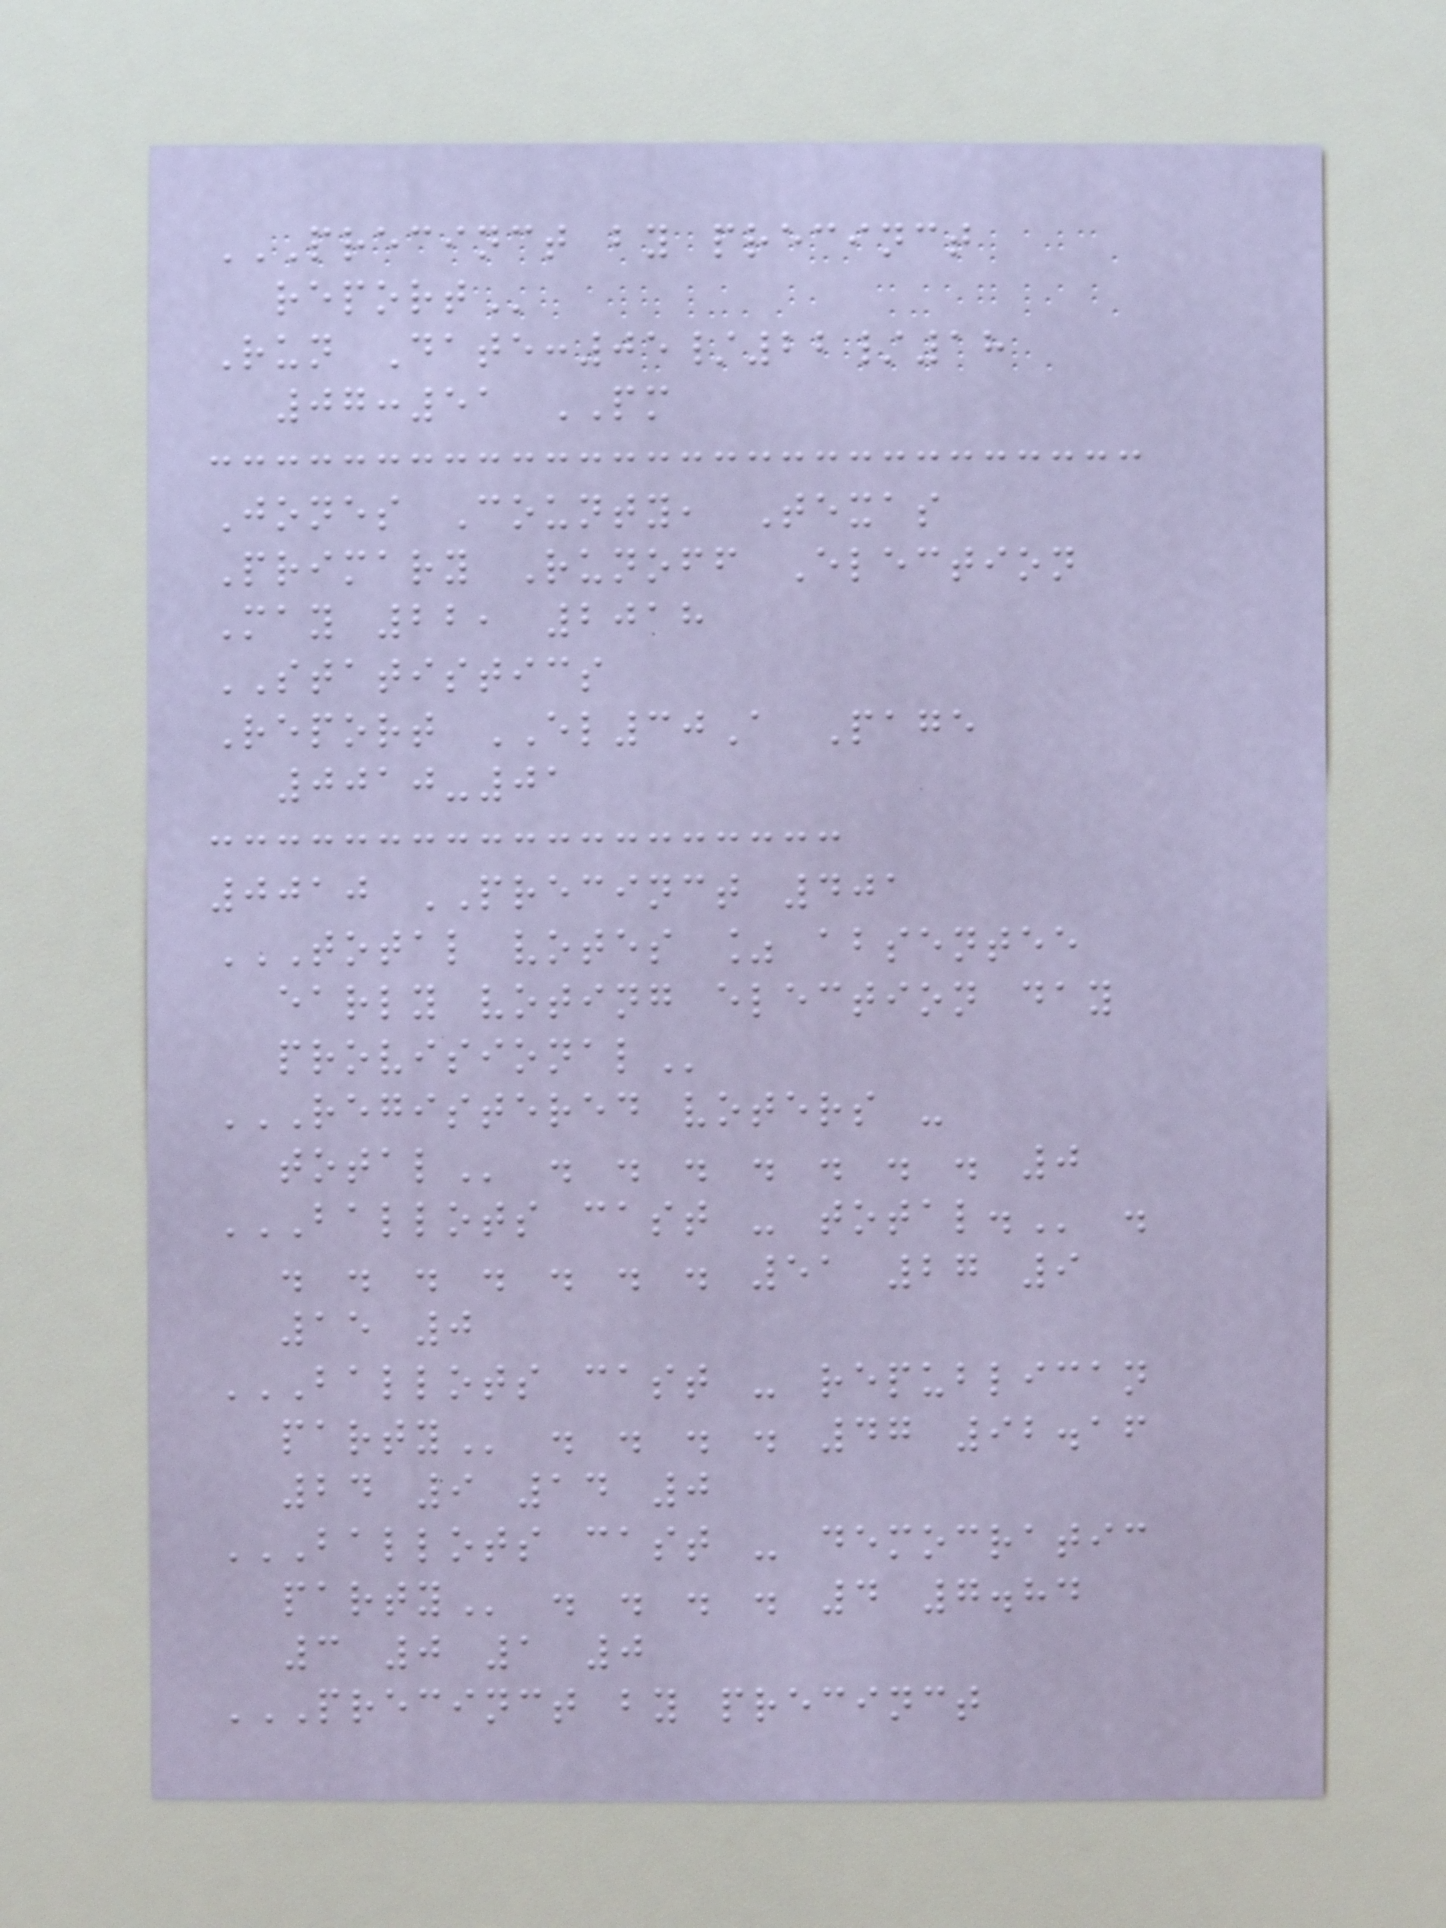PRECINCT BY PRECINCT
REPORT
Run Date:05/22/18
07:51 PM
Jones County, Texas
Primary Runoff Election
May 22, 2018
STATISTICS
Report EL30A Page
0010-01
0010 PRECINCT 401
TOTAL VOTES % ABSENTEE
EARLY VOTING ELECTION DAY
PROVISIONAL
REGISTERED VOTERS -
TOTAL . . . . . . . 0
BALLOTS CAST - TOTAL. .
. . . . . . . 51 27 9
15 0
BALLOTS CAST - REPUBLICAN
PARTY . . . . 47 92.16
24 9 14 0
BALLOTS CAST - DEMOCRATIC
PARTY . . . . 4 7.84
3 0 1 0
PRECINCT BY PRECINCT
